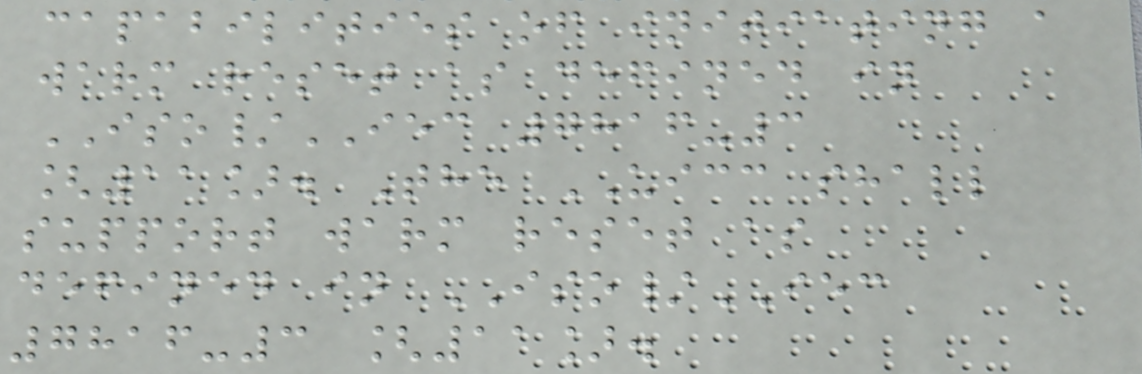capabilities of initiating a
warm reset as defined in
ISO/IEC 7816-3
[11]. The UICC shall
support warm reset as
defined in ISO/IEC
7816-3 [11].
